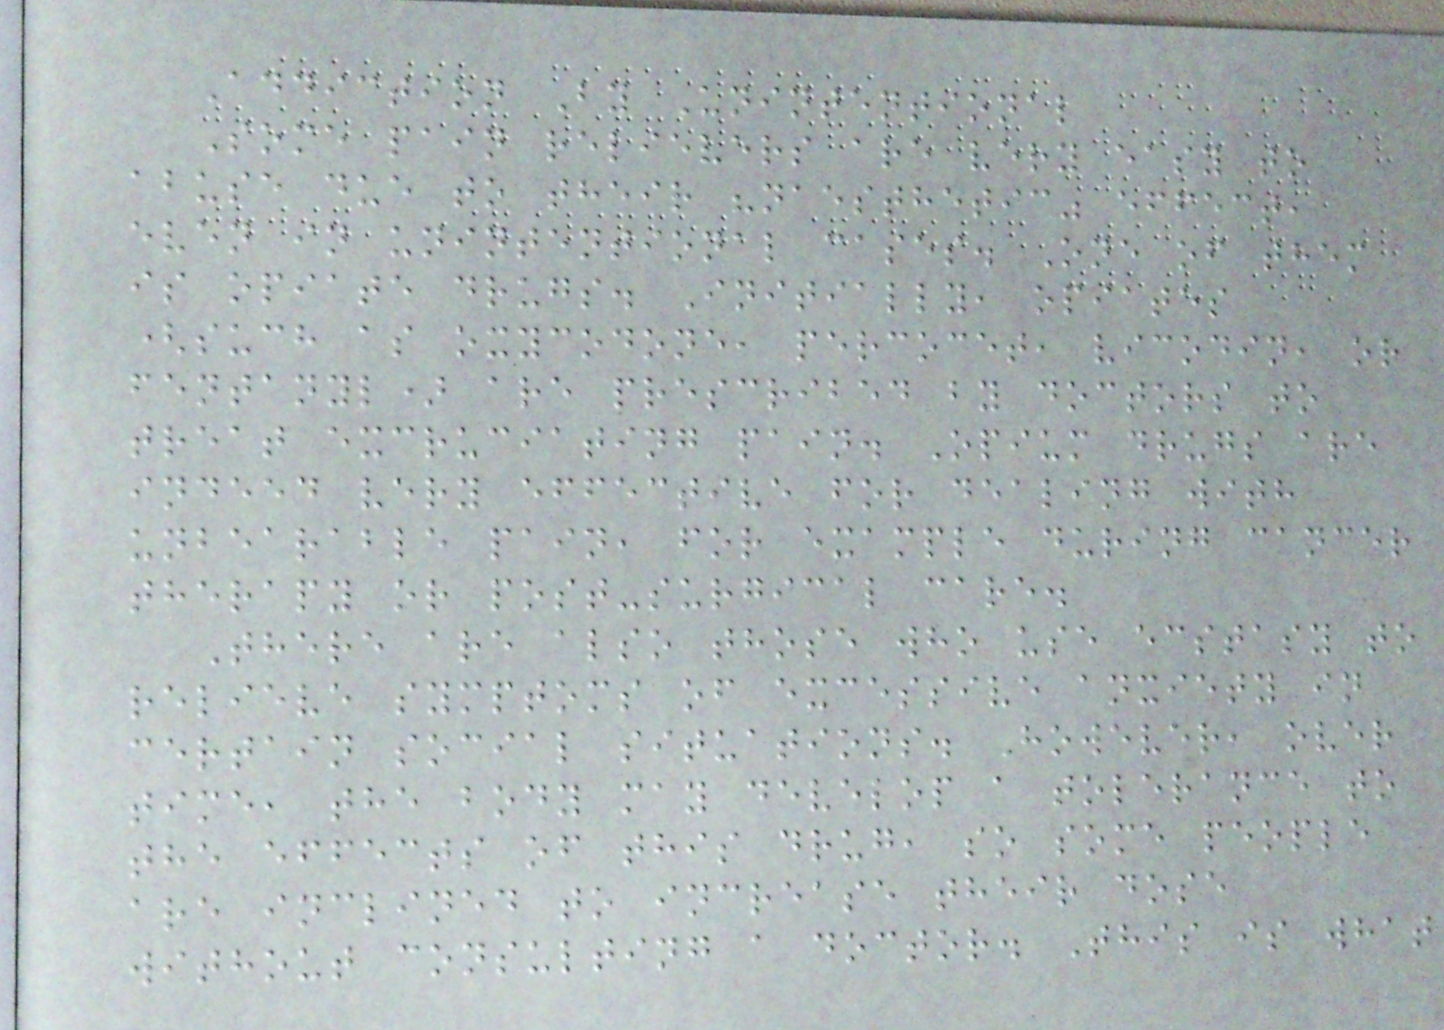Addiction By Unintentional
Some pain relievers are very easy to
abuse due to their "naesthetic" effect,
even in unintentional cases. One of them
is opiate drugs. Initially, opiates
(such as oxycodone, percocet, vicodin, or
fentanyl) are prescribed by doctors to
treat excruciating pain. Opium drugs are
indeed very effective for dealing with
unbearable pain, for example during cancer
therapy or post-surgical care.
There are also those who use ecstasy to
relieve symptoms of excessive anxiety in
certain social situations. However, over
time, the body may develop a tolerance to
the effects of this drug, so some people
are inclined to increase their dose
without consulting a doctor. This is what
